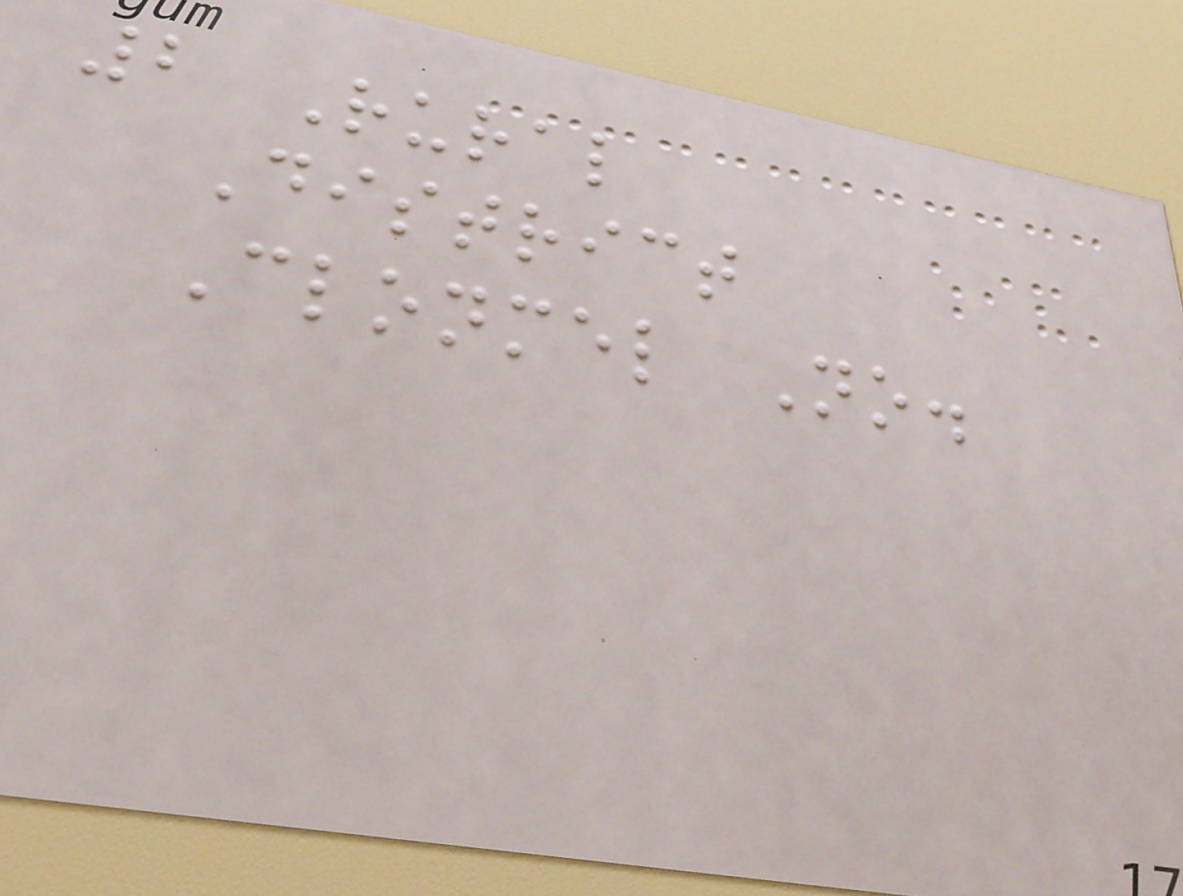2 Rural
District
Clonmel No.
